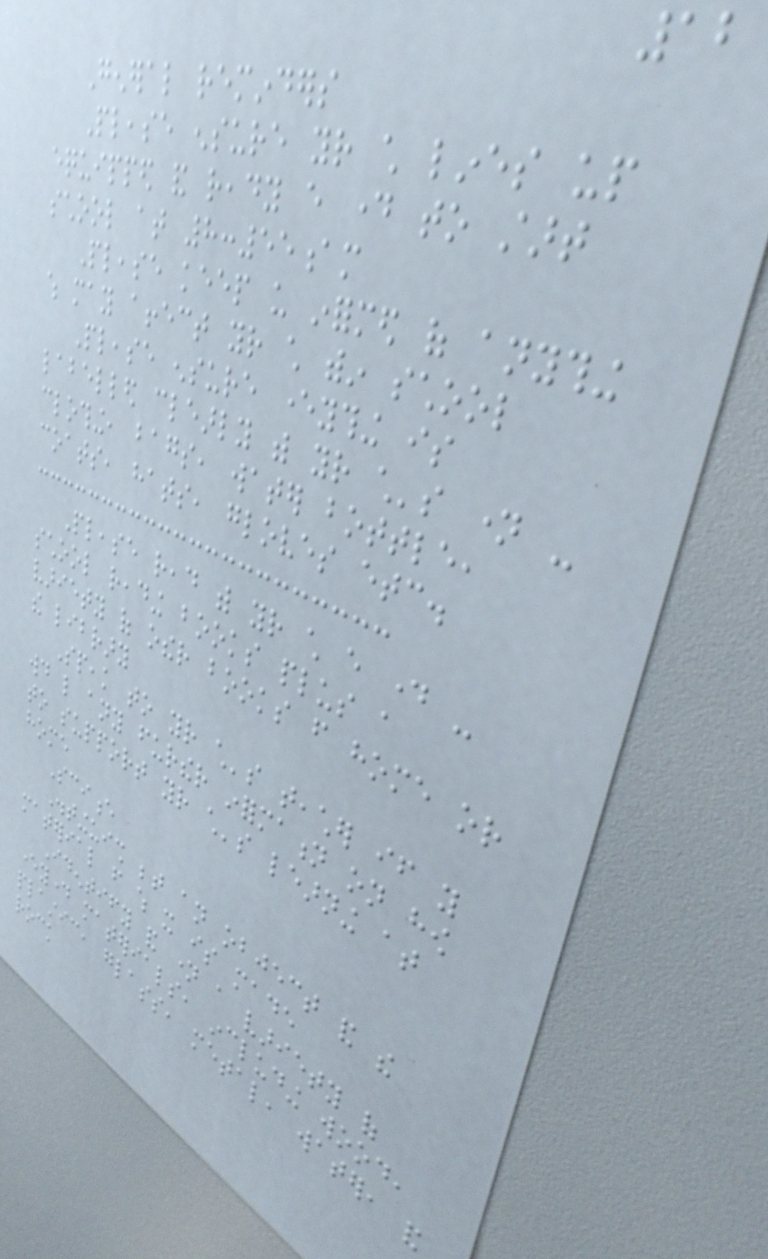12
General reminders
Please ensure your child lines up
equipped and ready every day to start
school at 8:55am
Please keep us informed of anything
which may affect your child within school
Please ensure everything is
labelled clearly with your child's name -
clothing, bags, water bottle,
coats, hats, gloves etc.
Please read with your child every day -
school reading books plus a
variety of other books from home or
the library
Speak to your child's teacher if you
would like any further information on how
to support your child's learning at
home
Science
Distinguish between an object and the
material from which it is made
Identify and name a variety of
everyday materials, including wood,
plastic, glass, metal, water, and
rock
